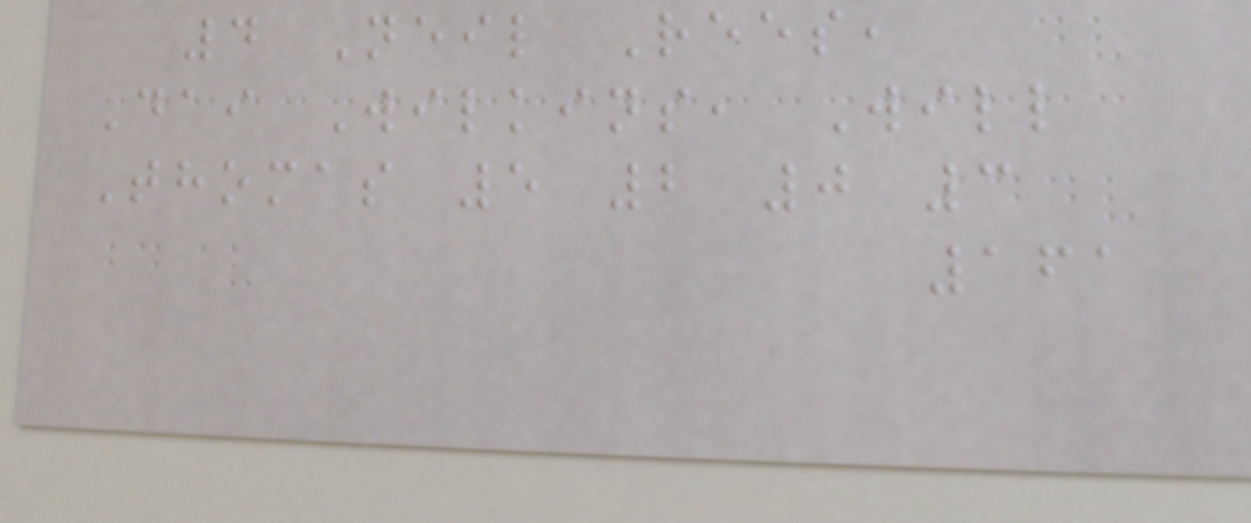4 Neil Rees,
Dai Wilkins, Will
Thomas 5 2 0 3
161
